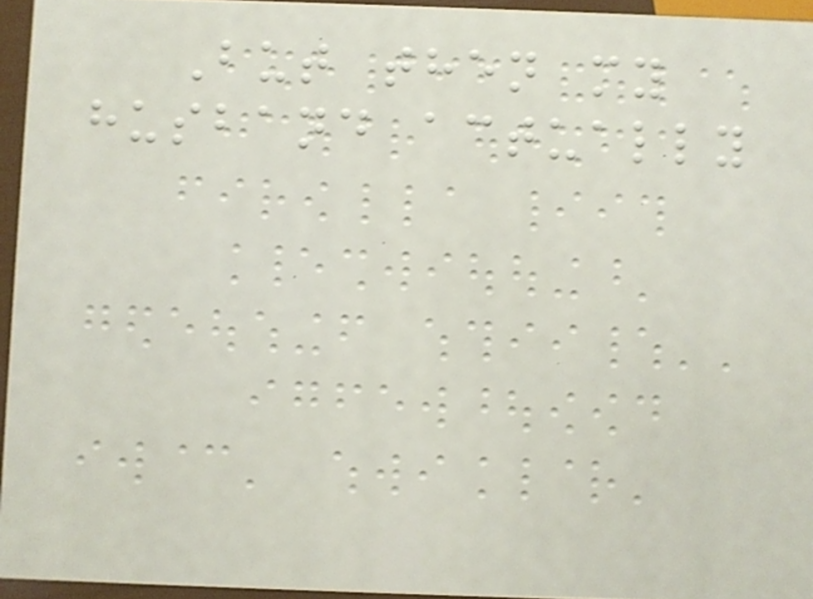But then my
husband actually
